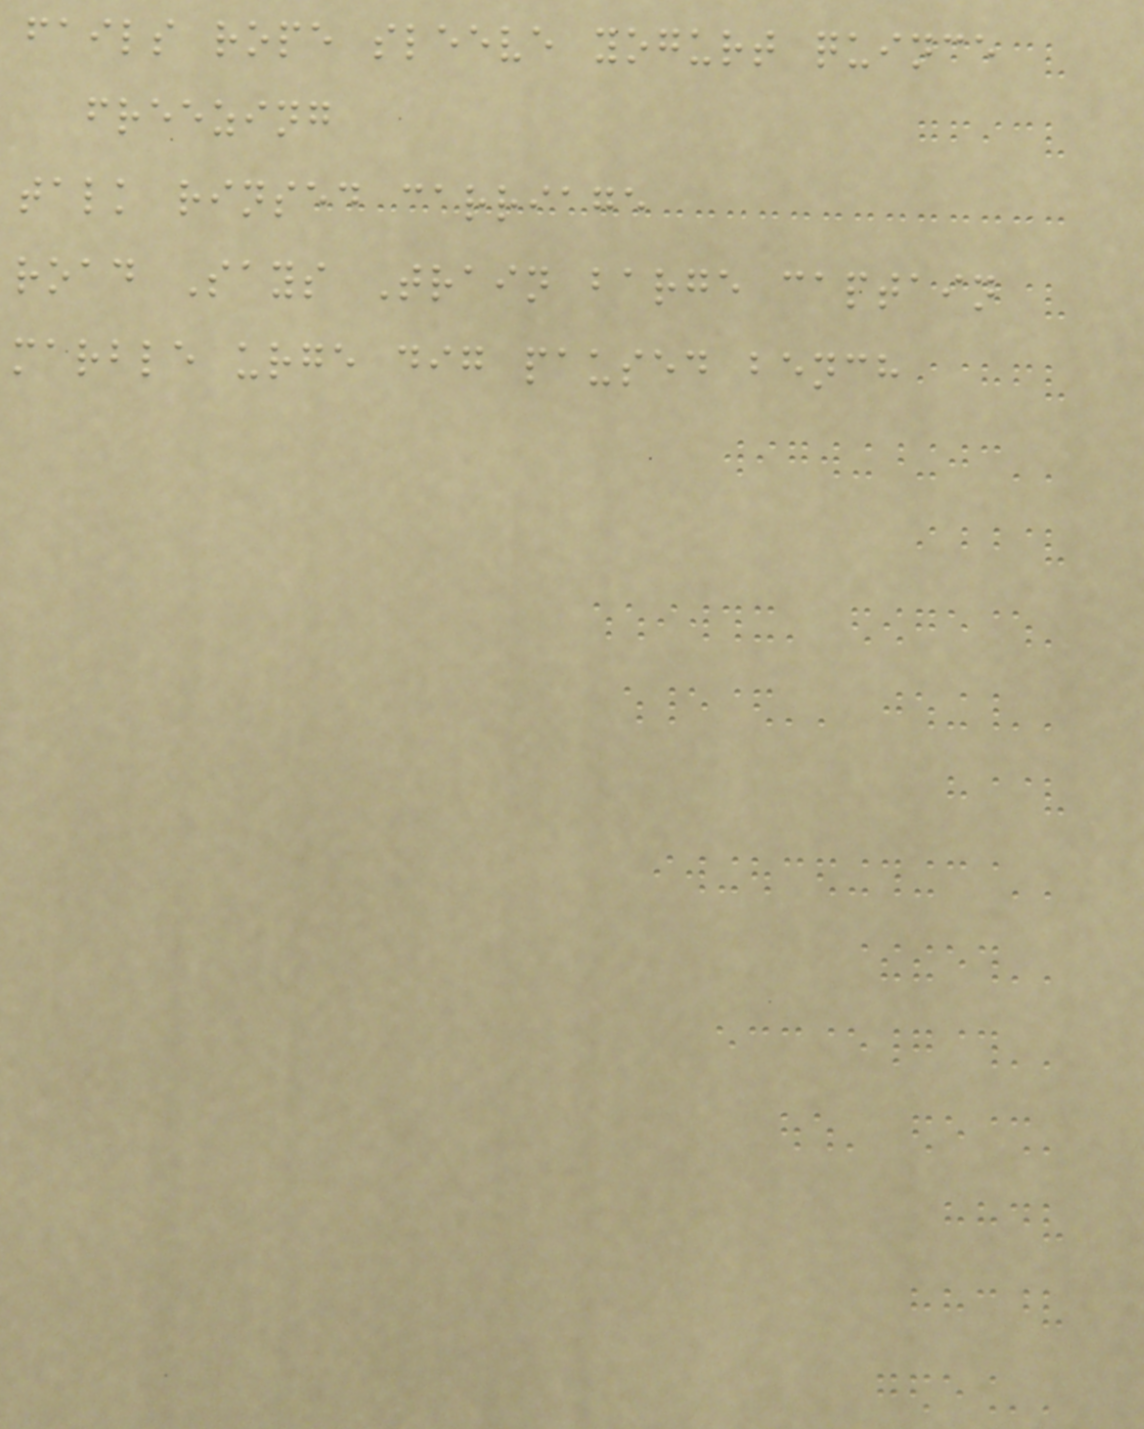fails rope sleeve yogurt quince
freezing
talk rinsed carriage
road Says Train barge captain
marble urge dig paused bench
